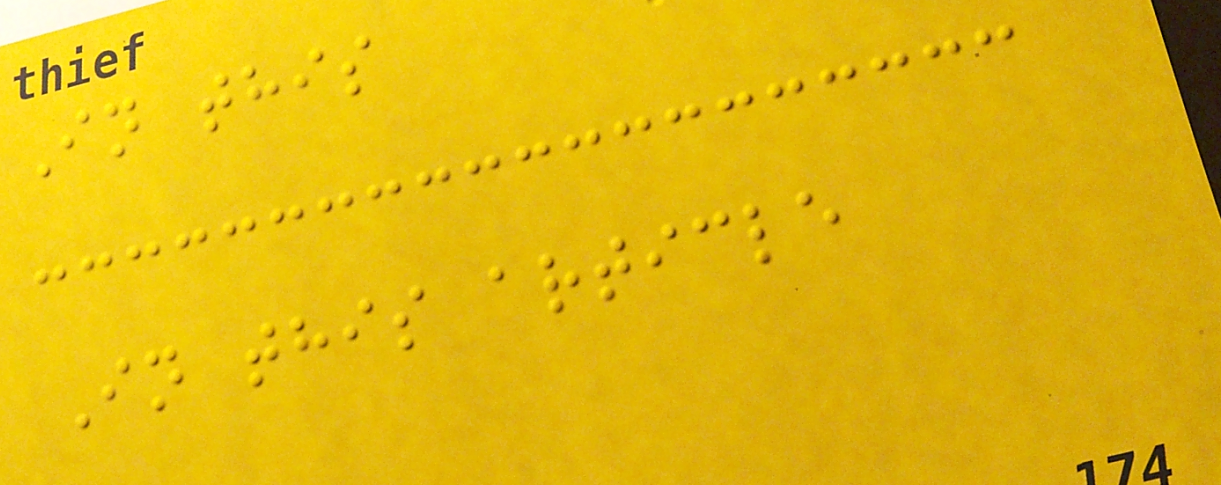In this
In this article
